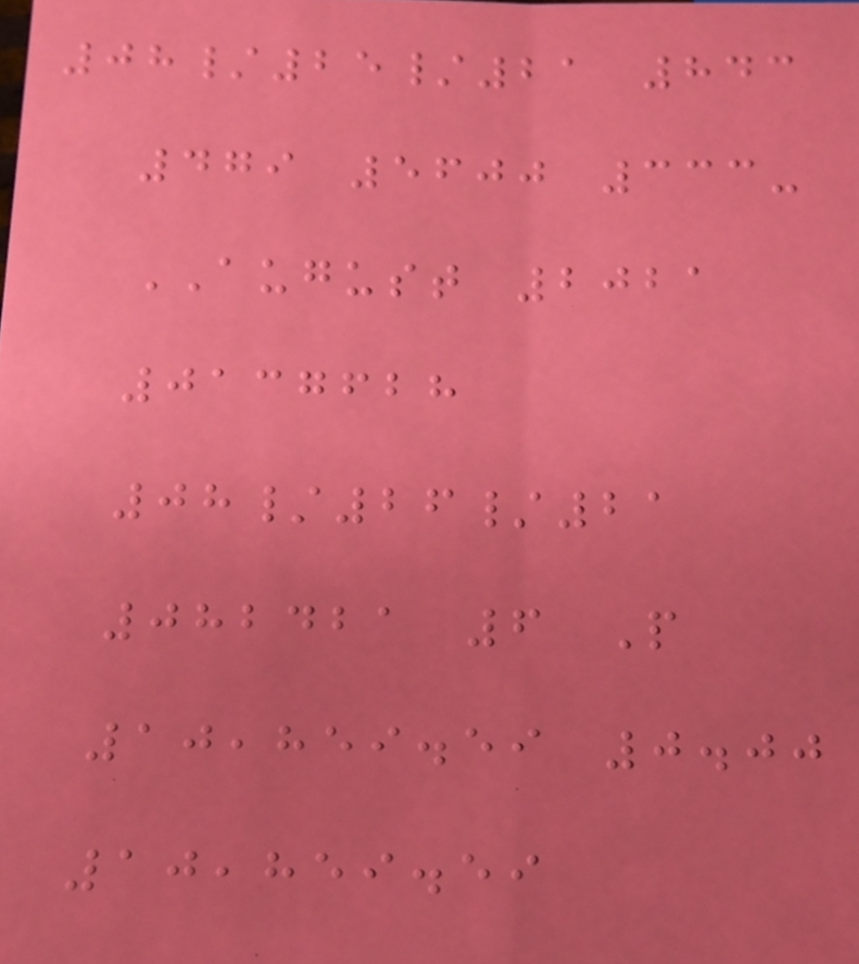08/25/21 843
479 5600 333-
AUGUST 2021
0137628
08/26/21
082421 6 P
10,859.59 0.00
10,859.59
